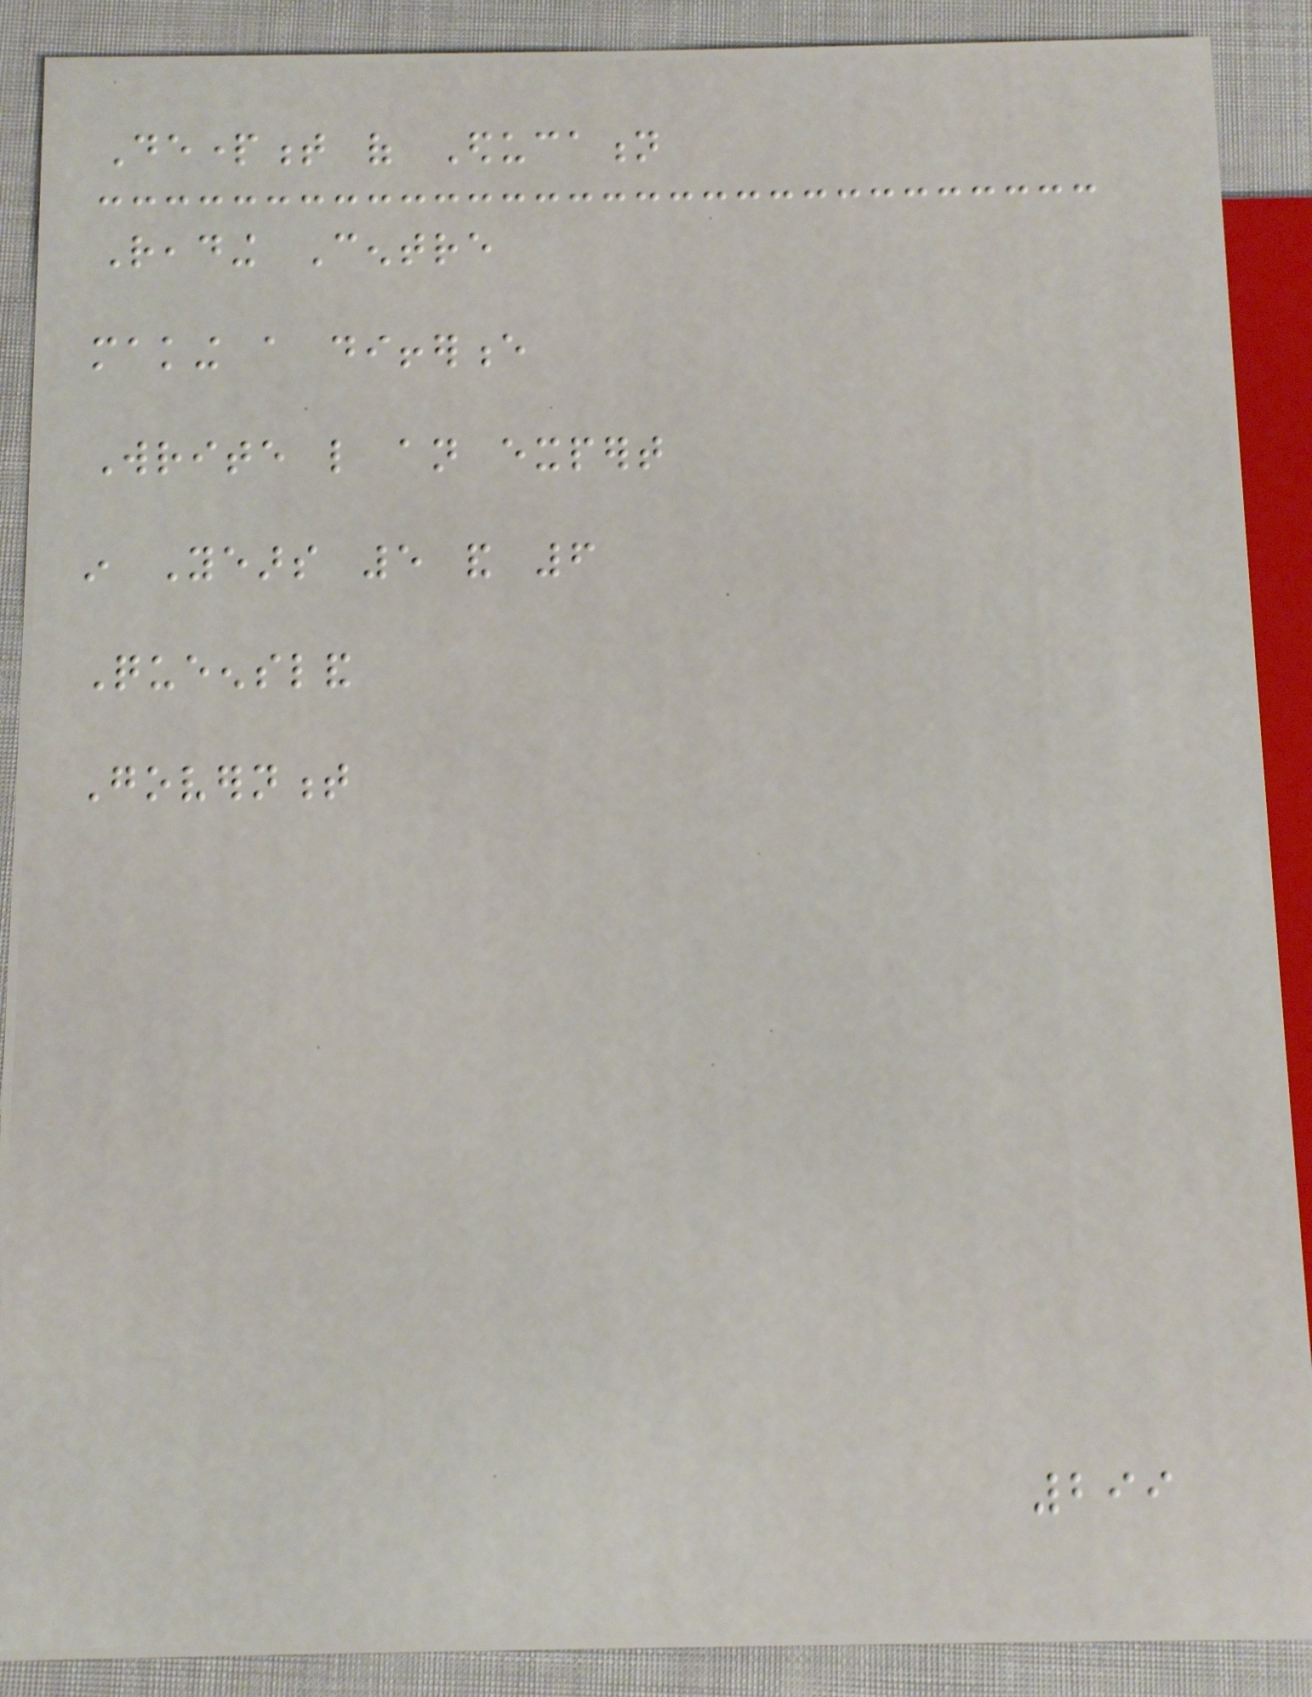Department of Education
Reading Centre
making a difference
Write like an expert
in Years 5 and 6
Queensland
Government
299
